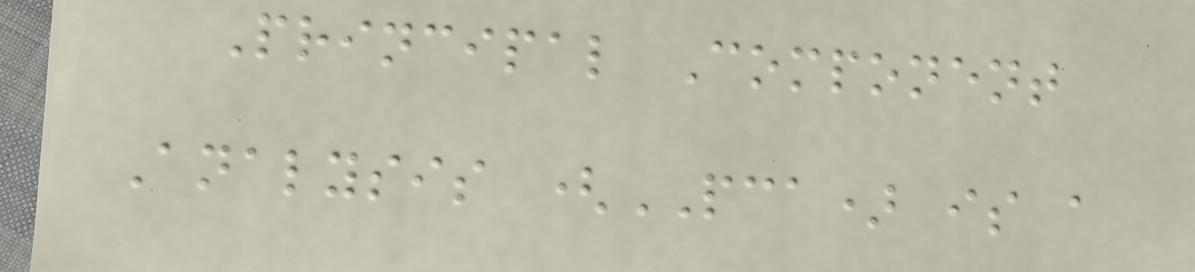Principal Component
Analysis (PCA) is a
